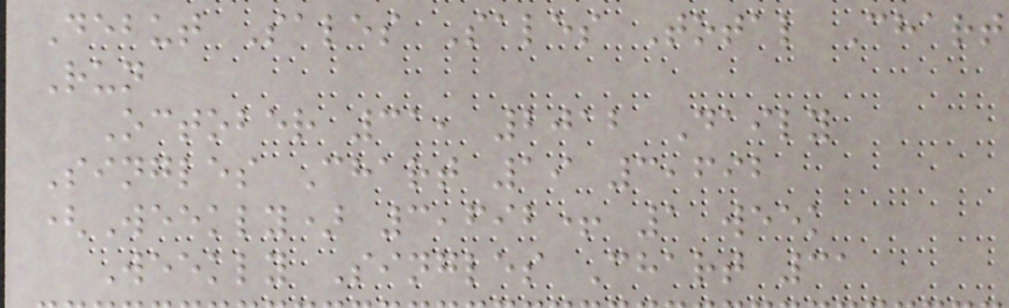Debut Sales Sales Total Chart
Run
October 31, 2012 Daily
Singles Chart 19 3,692
(Weekly) 3,692+ 1 week
Weekly Singles Chart 31
